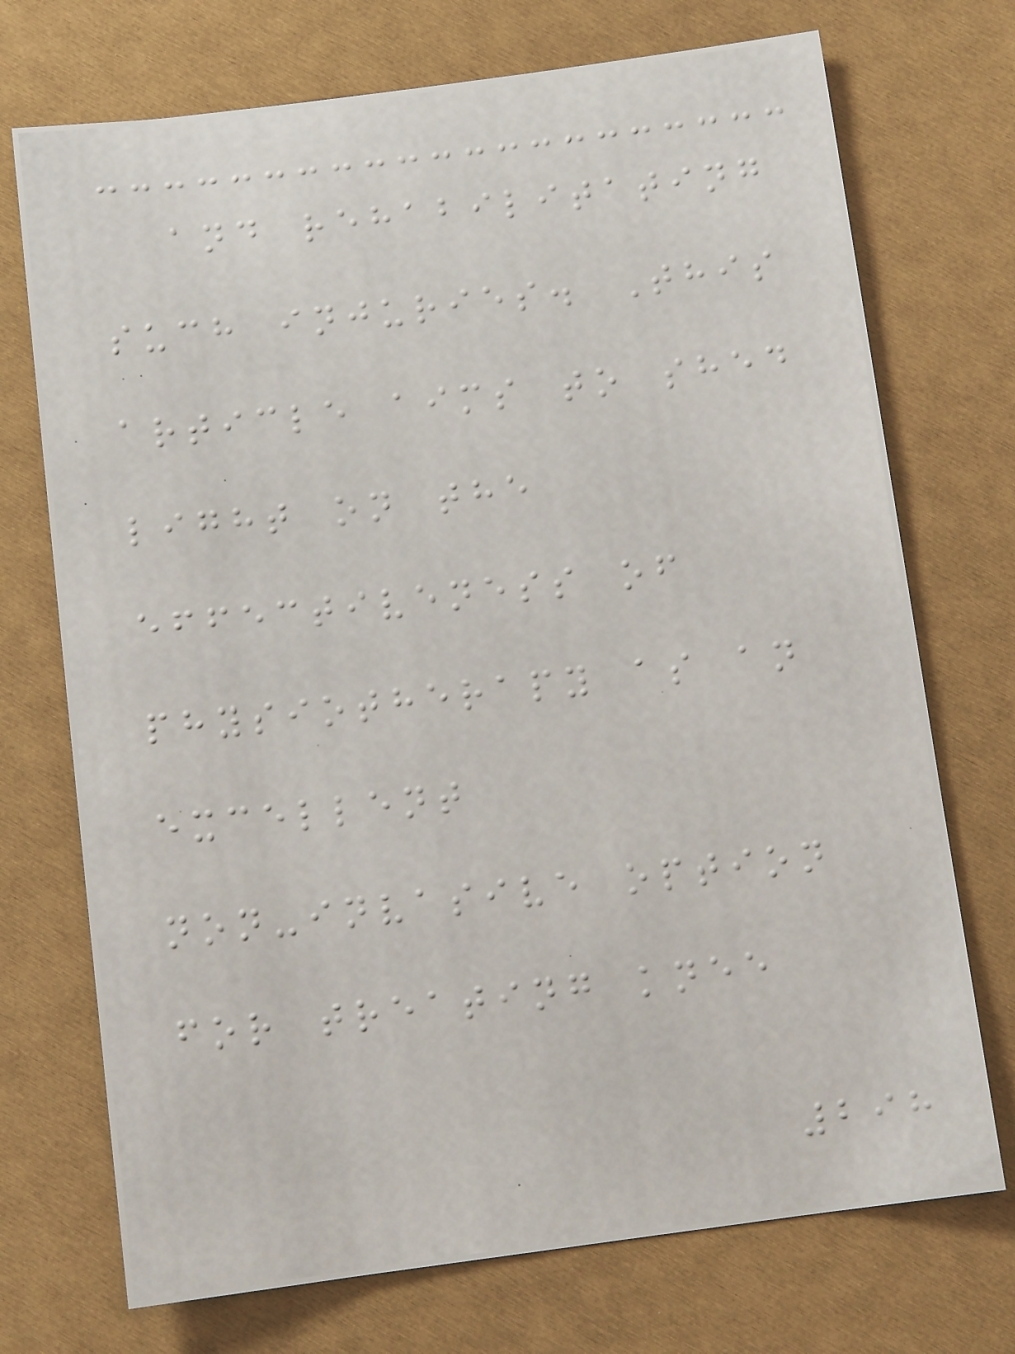and rehabilitating
such injuries. This
article aims to shed
light on the
effectiveness of
physiotherapy as an
excellent
non-invasive option
for treating knee
298
